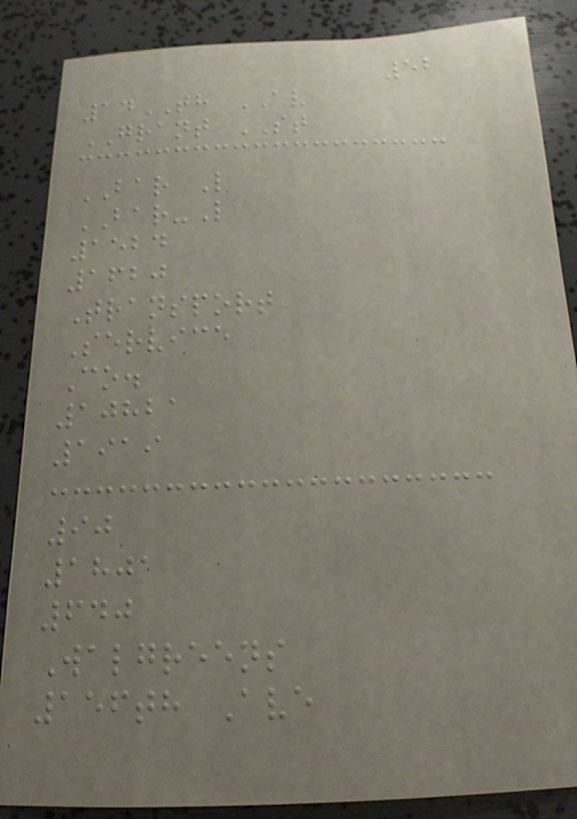52
14TH AV
GRANT ST
BAR L
BAR-L
1524
1620
Transport
Service
Co.
10821
1919
90
1801
640
Walgreens
156th Ave
